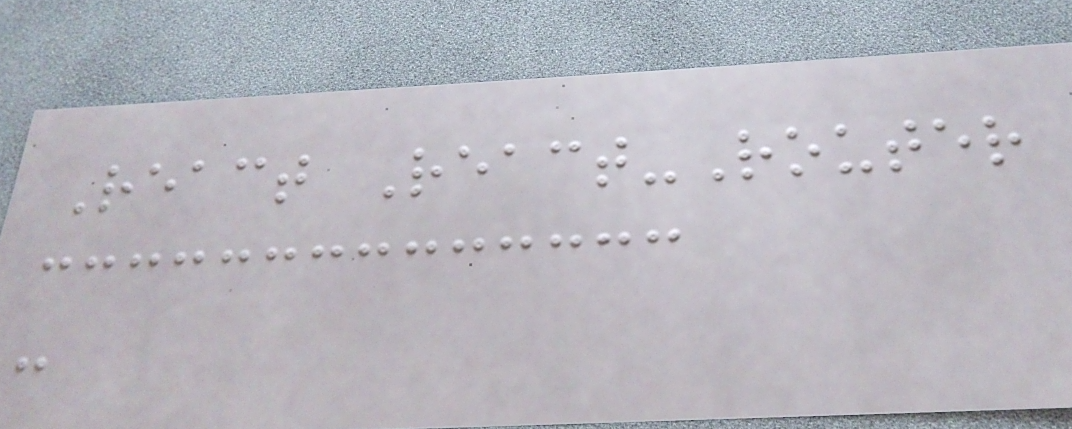React React-Router
-
